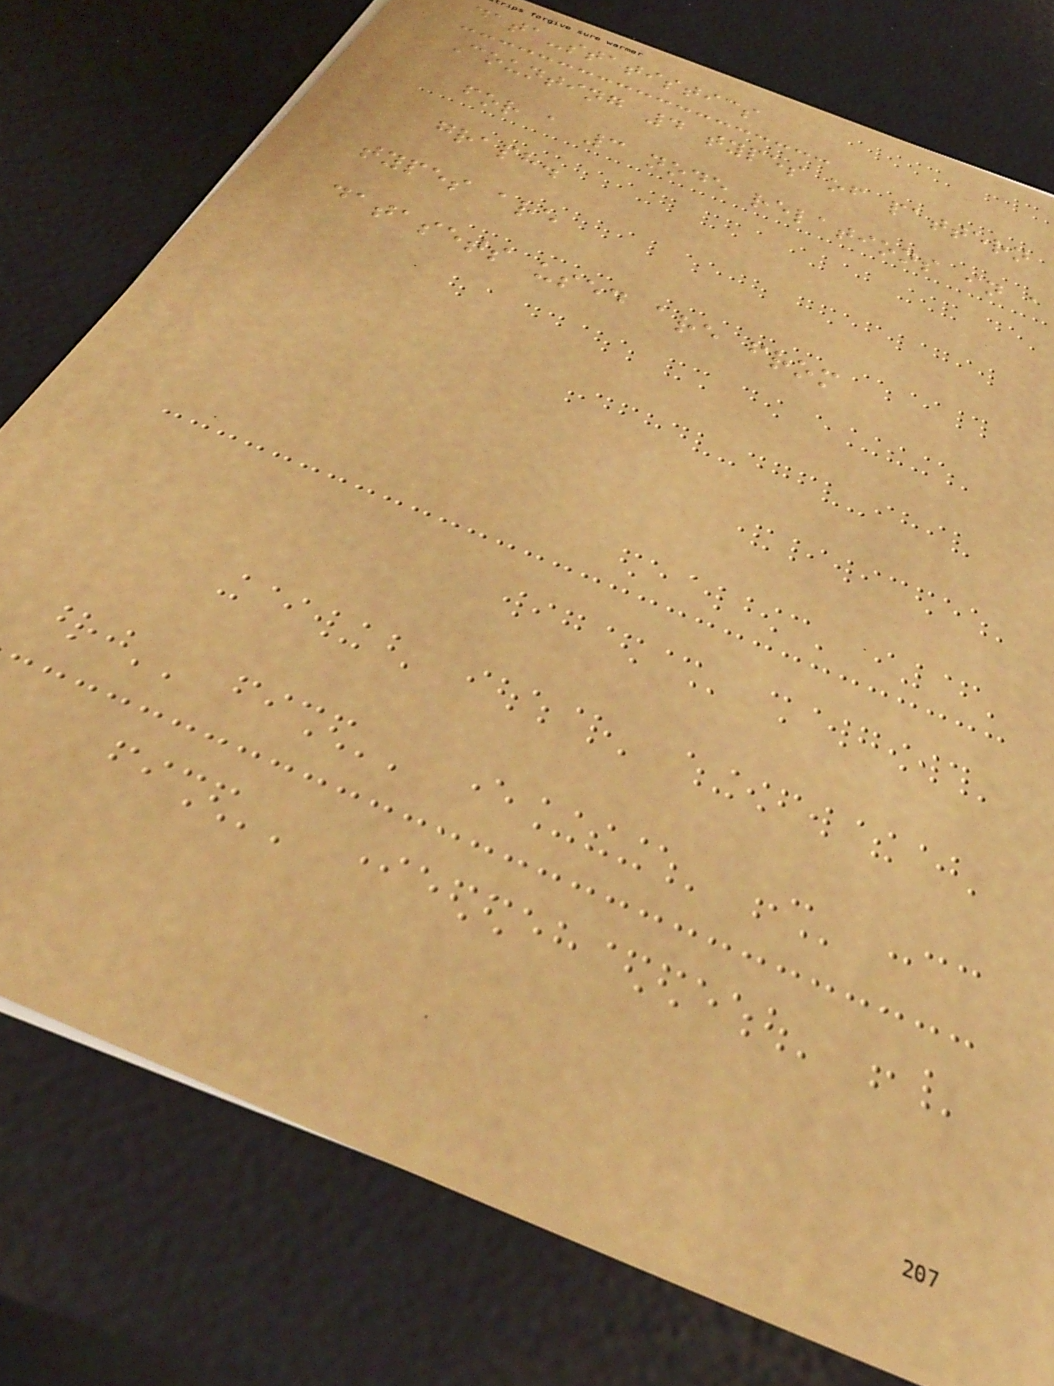data-statistics
Counting 4 types of pattern
for a 3 node relations in a
graph.
types are
datasets used are from
